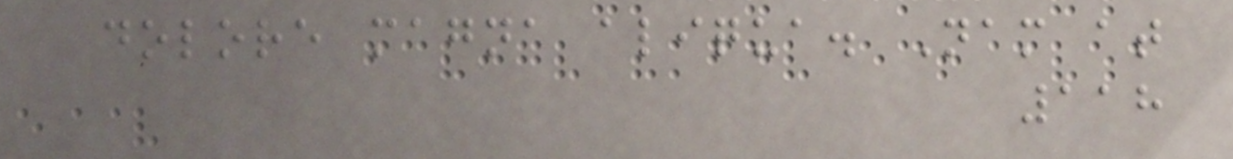dolore magna aliqua. Nam at
118
